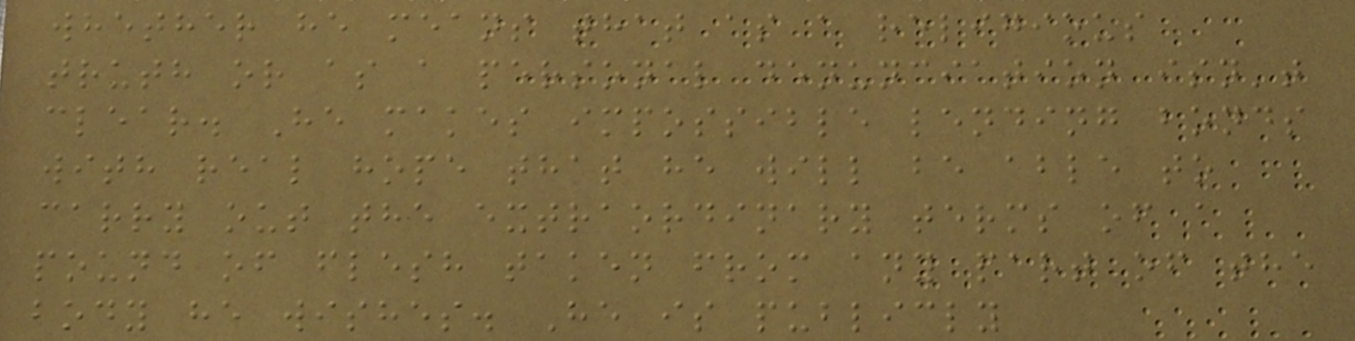whether he means that as a religious
truth or as a personal denunciation isn't
clear. He makes impossible lending bonds
with real hope that he will be able to
carry out the extraordinary terms of a
pound of flesh taken from any part of the
body he wishes. He is publicly
